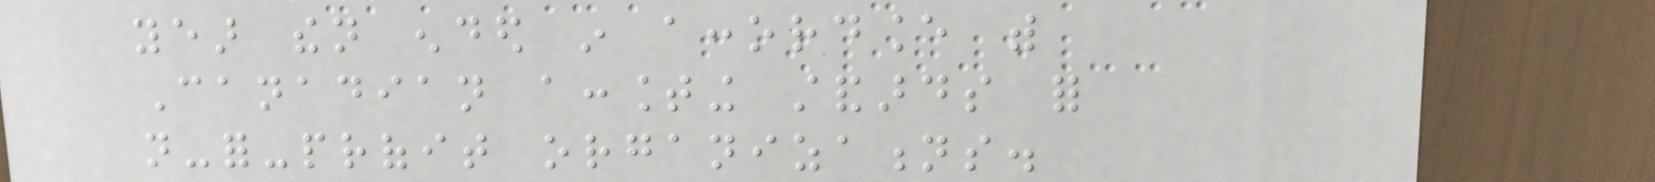year then ended in accordance with
Canadian accounting standards for
not-for-profit organizations.
